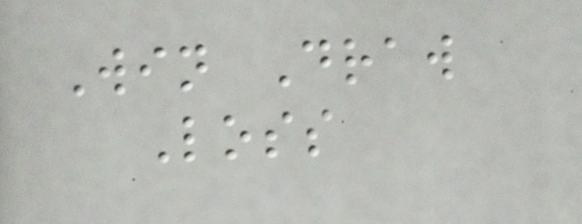Win Draw
Loss
